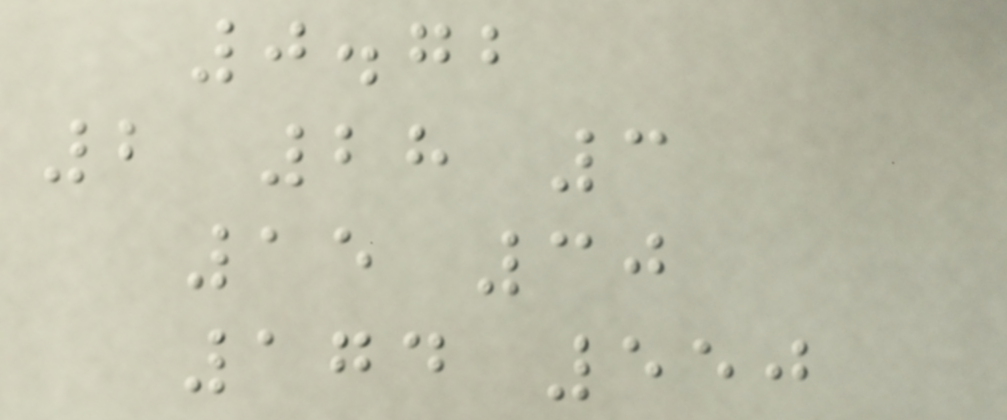0.72
2 28 3
15 30
174 550
